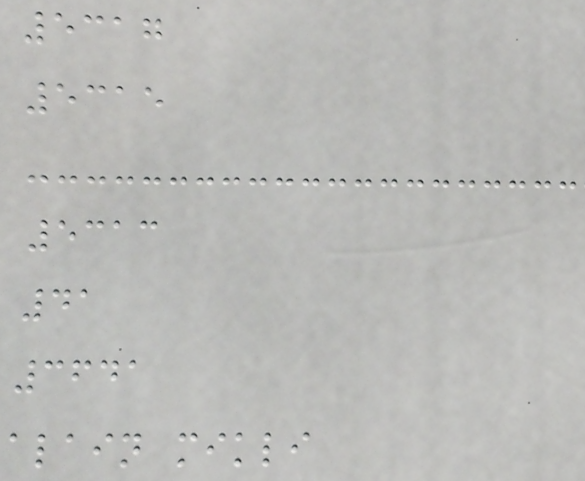5317
5315
5313
41
3641
alain mikli
